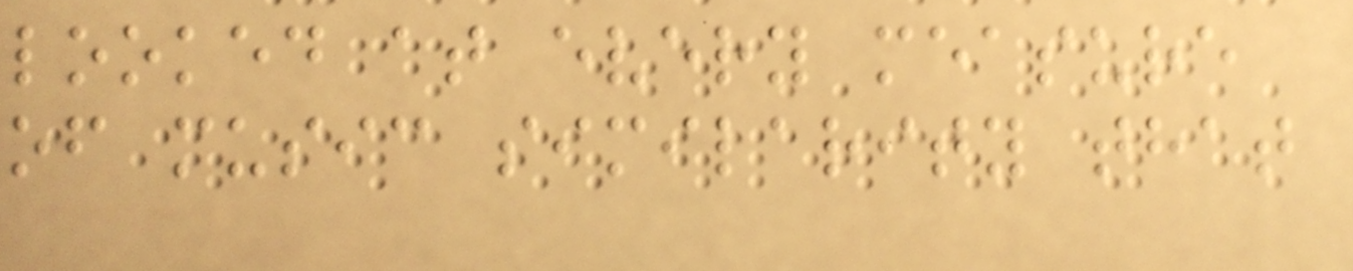looked at every measure
of music similarity that
